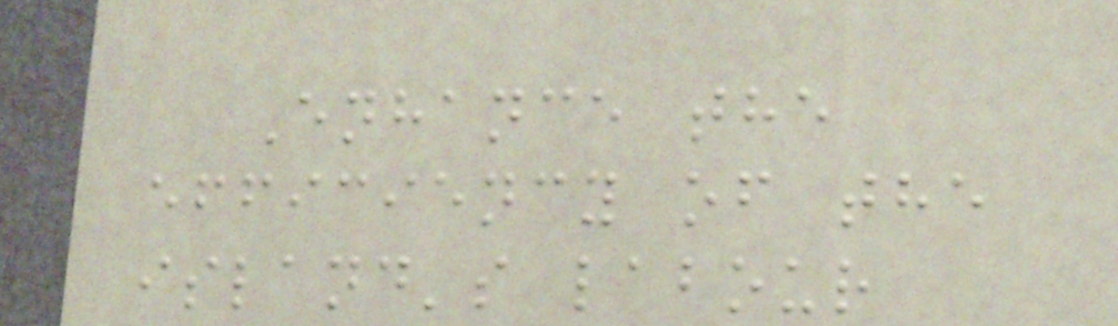Enhance the
efficiency of the
island's labour
